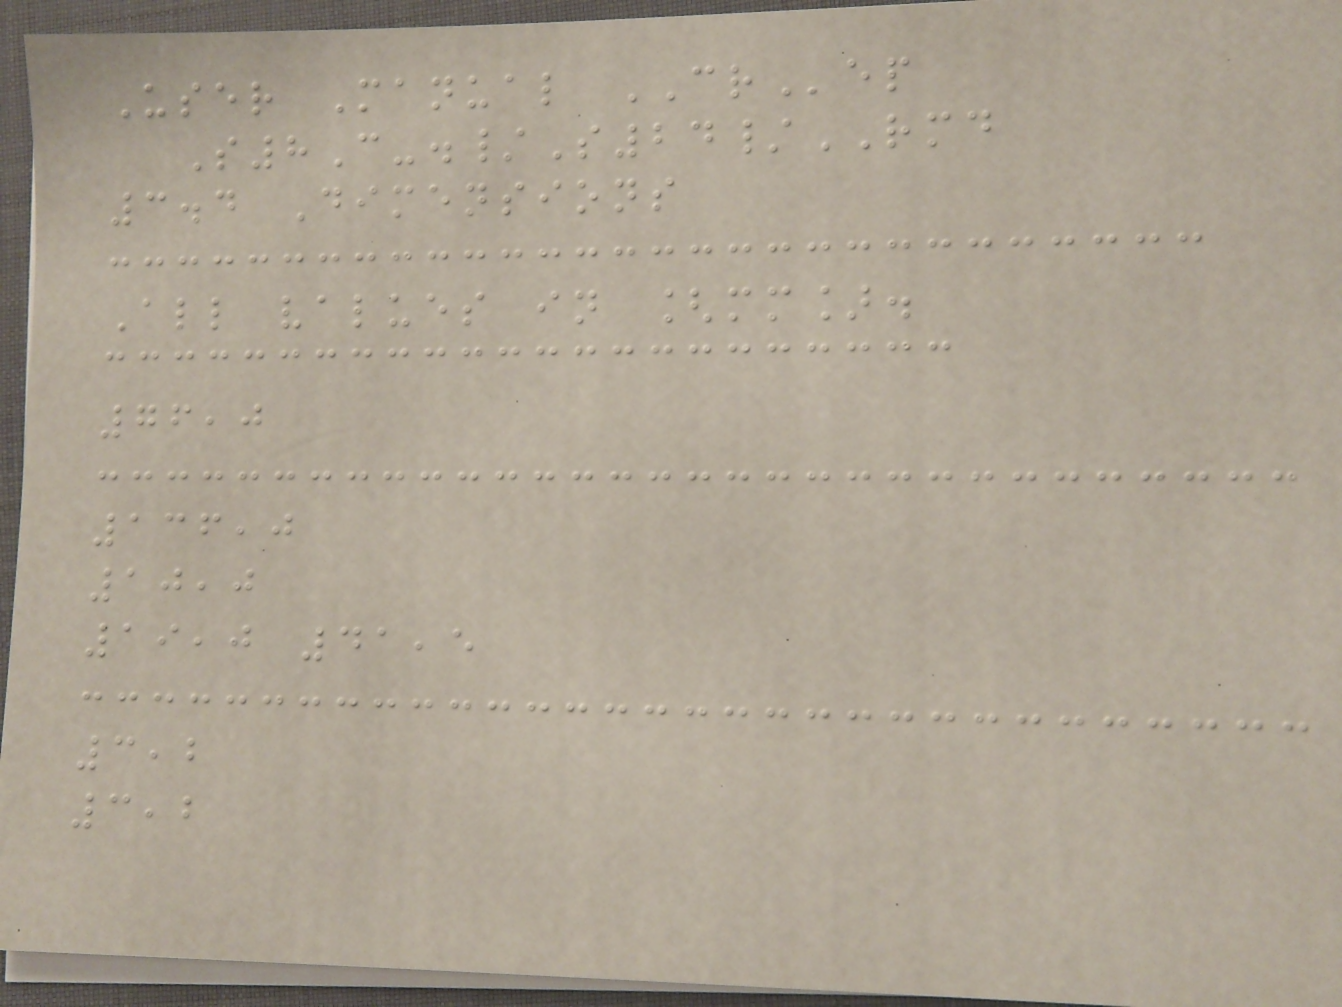User Manual CRep
S8C-./S24/RMD
3.4 Dimensions
All values in [mm].
76,0
136,0
10,0
19,0 41,5
3,2
3,2
